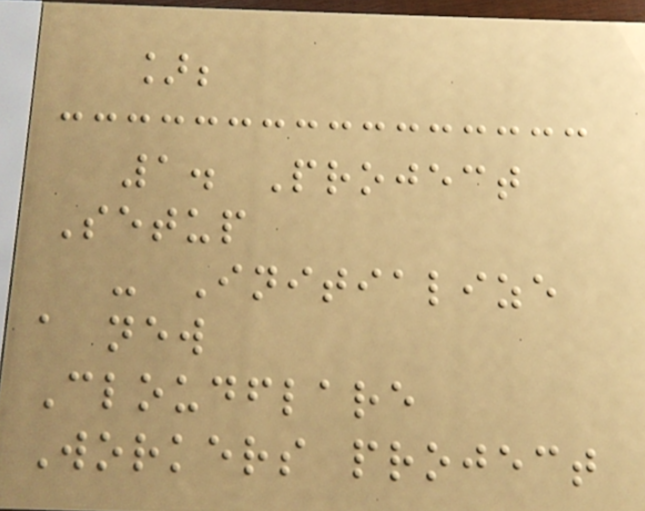];
1. Project
Setup
- Initialize
a new
Cloudflare
Workers project
